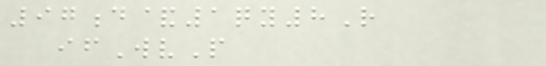97d&1qy8R
ifWvP
